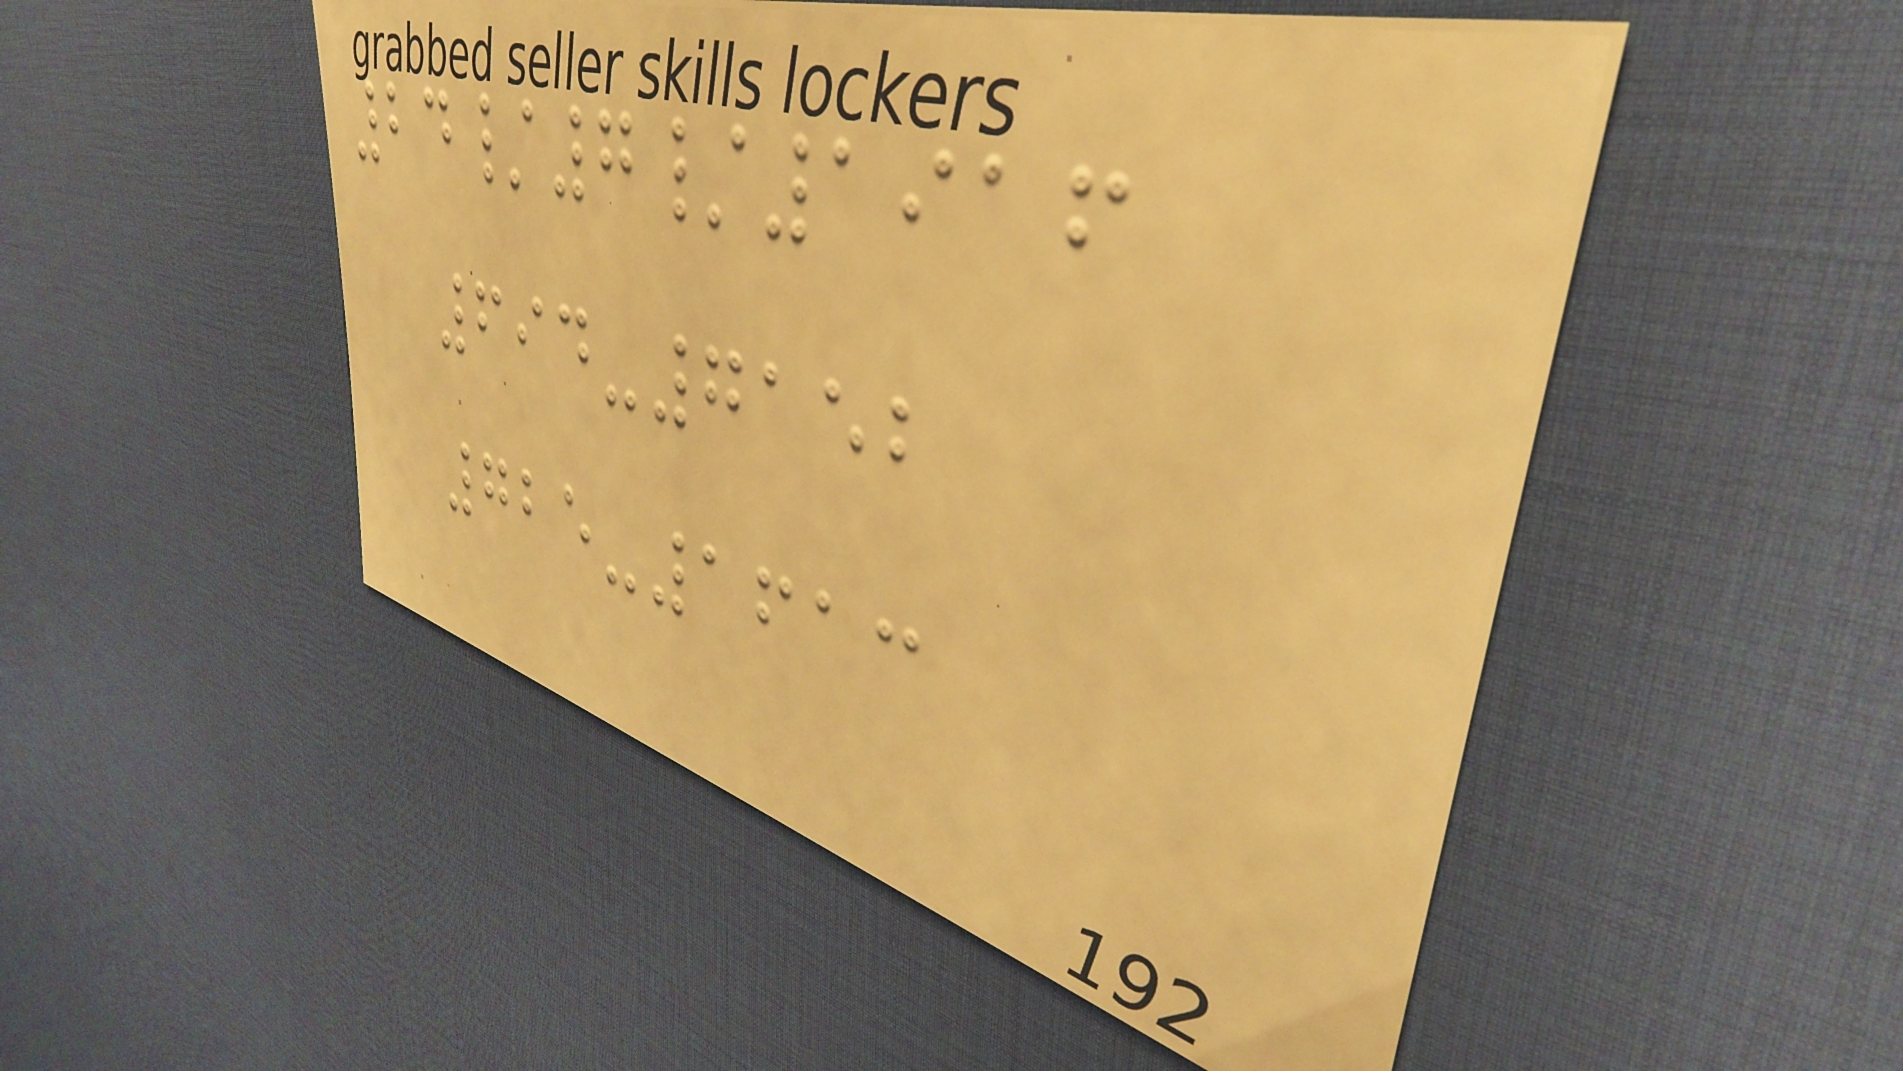24/7/1916
694-7152
725-1613
